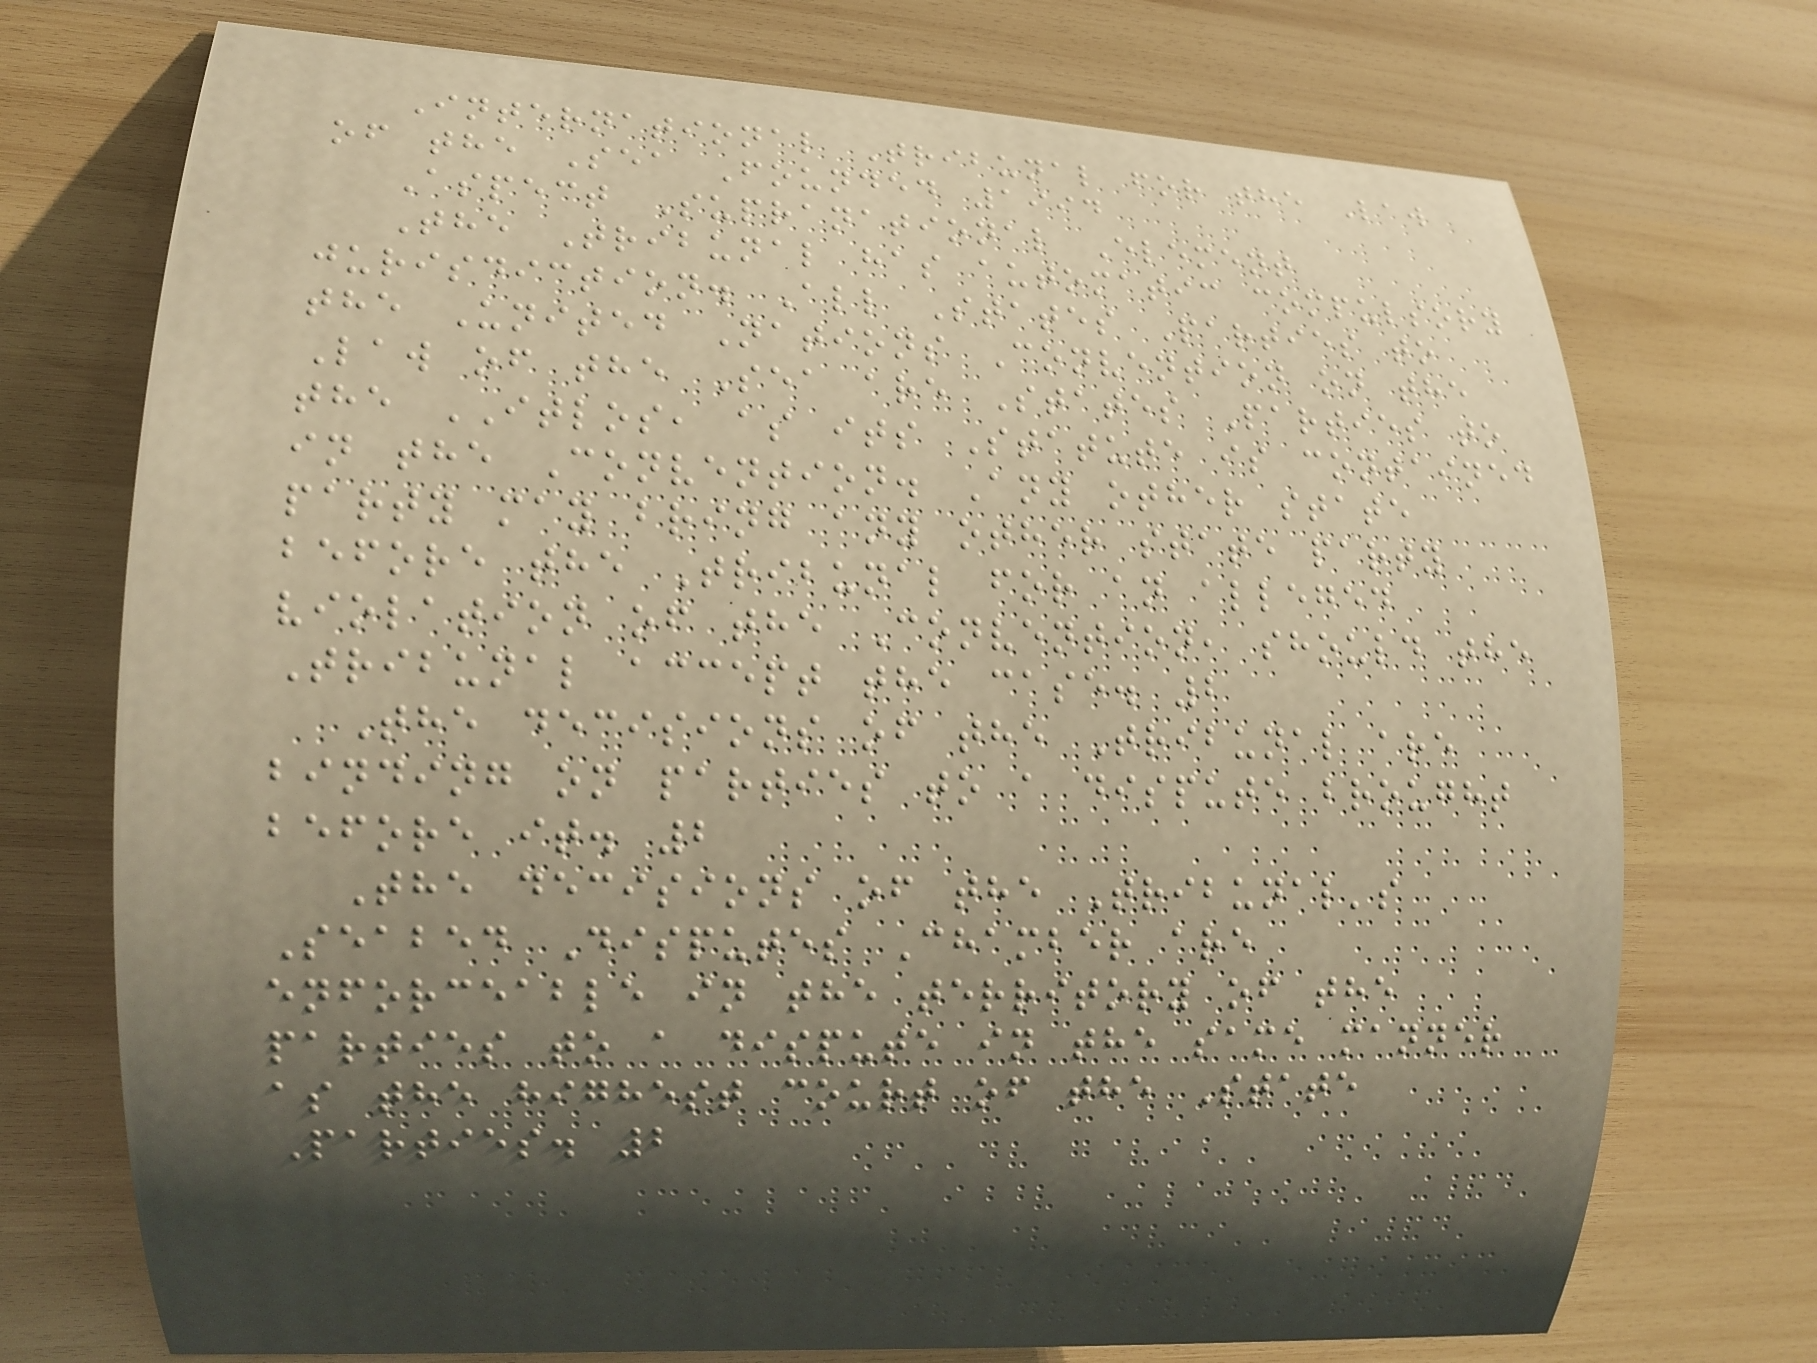International Tribunal for the Law
of the Sea Founded 1994
Aspect Supranational Element
The Tribunal has automatic compulsory
jurisdiction. All States Parties to
the United Nations Convention on the
Law of the Sea are States Parties to
the ITLOS, as its Statute is contained
in the Convention. Any other state
party may bring any other state party
before the Tribunal for an alleged
violation of the Convention, should the
Tribunal accept the case. 2
The decisions of the Tribunal are
binding on parties to a dispute brought
before it. 2
The decisions of the Tribunal's
Seabed Disputes Chamber are
enforceable in the territory of the
parties to a dispute in the same manner
as the highest court of the State
Parties. 2
